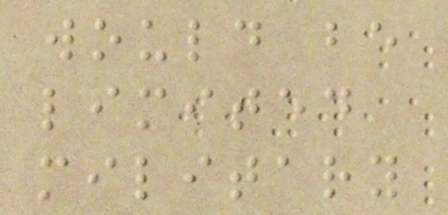would be
limited
military
